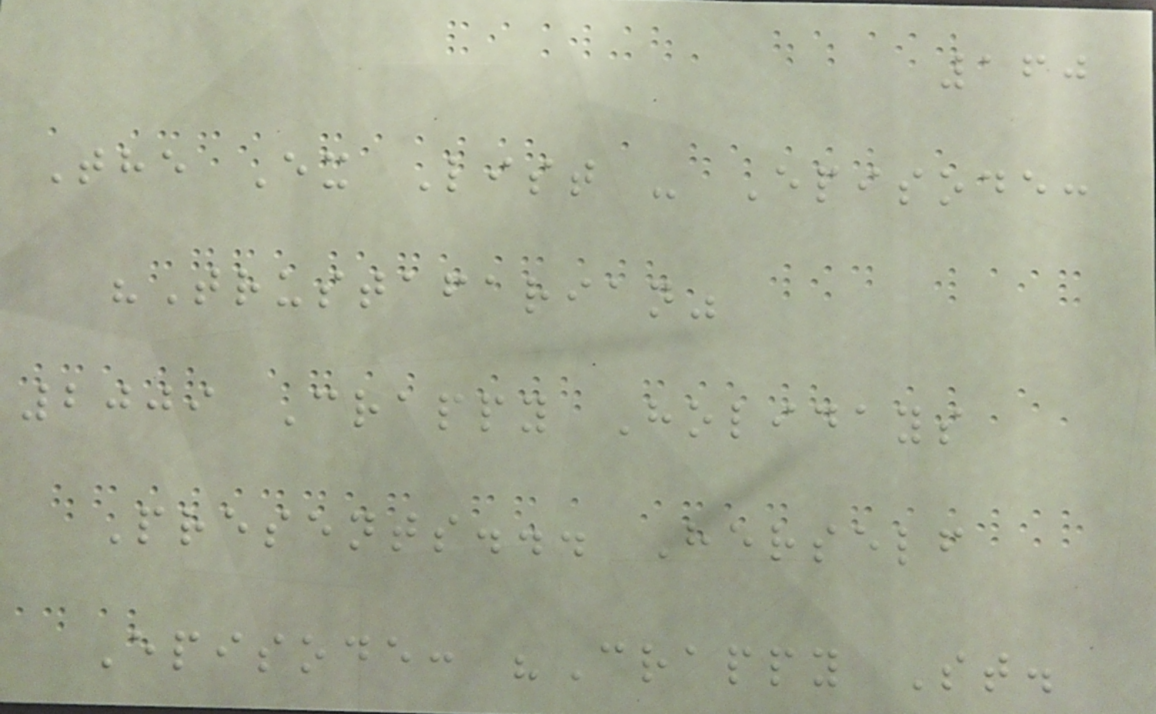160
The Ex List - Episode:
"Trustafarian"
2009 Crappy Holidays
Presents... Herself
Episode: "Crappy St.
